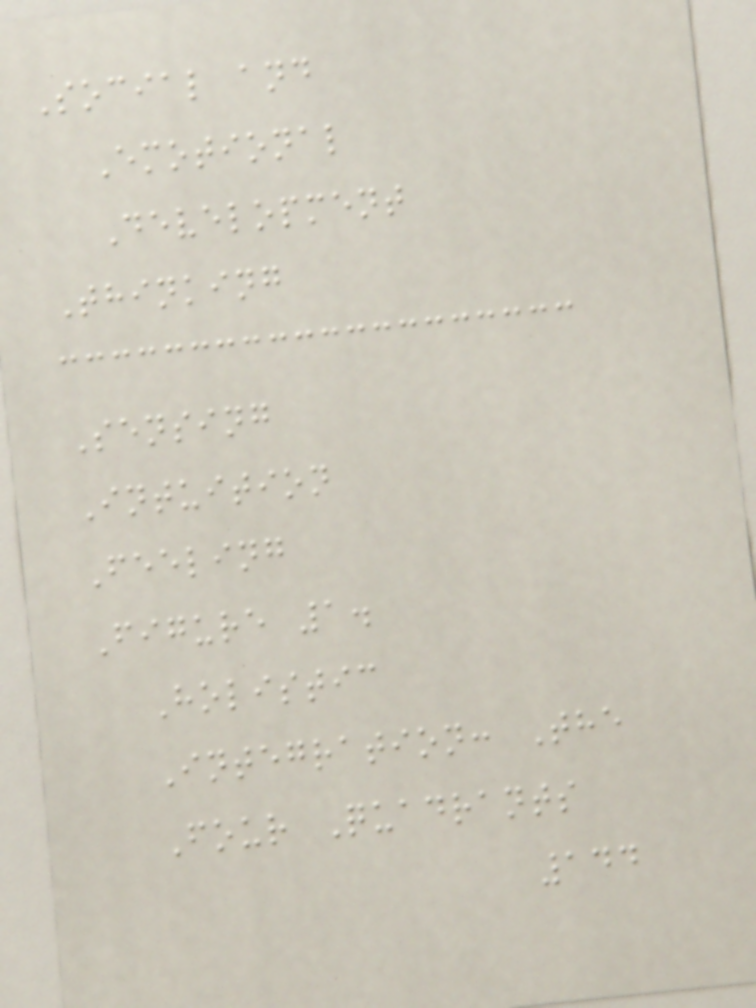Social and
Emotional
Development
Thinking
Sensing
Intuition
Feeling
Figure 1.
Holistic
Integration: The
Four Quadrants
144
